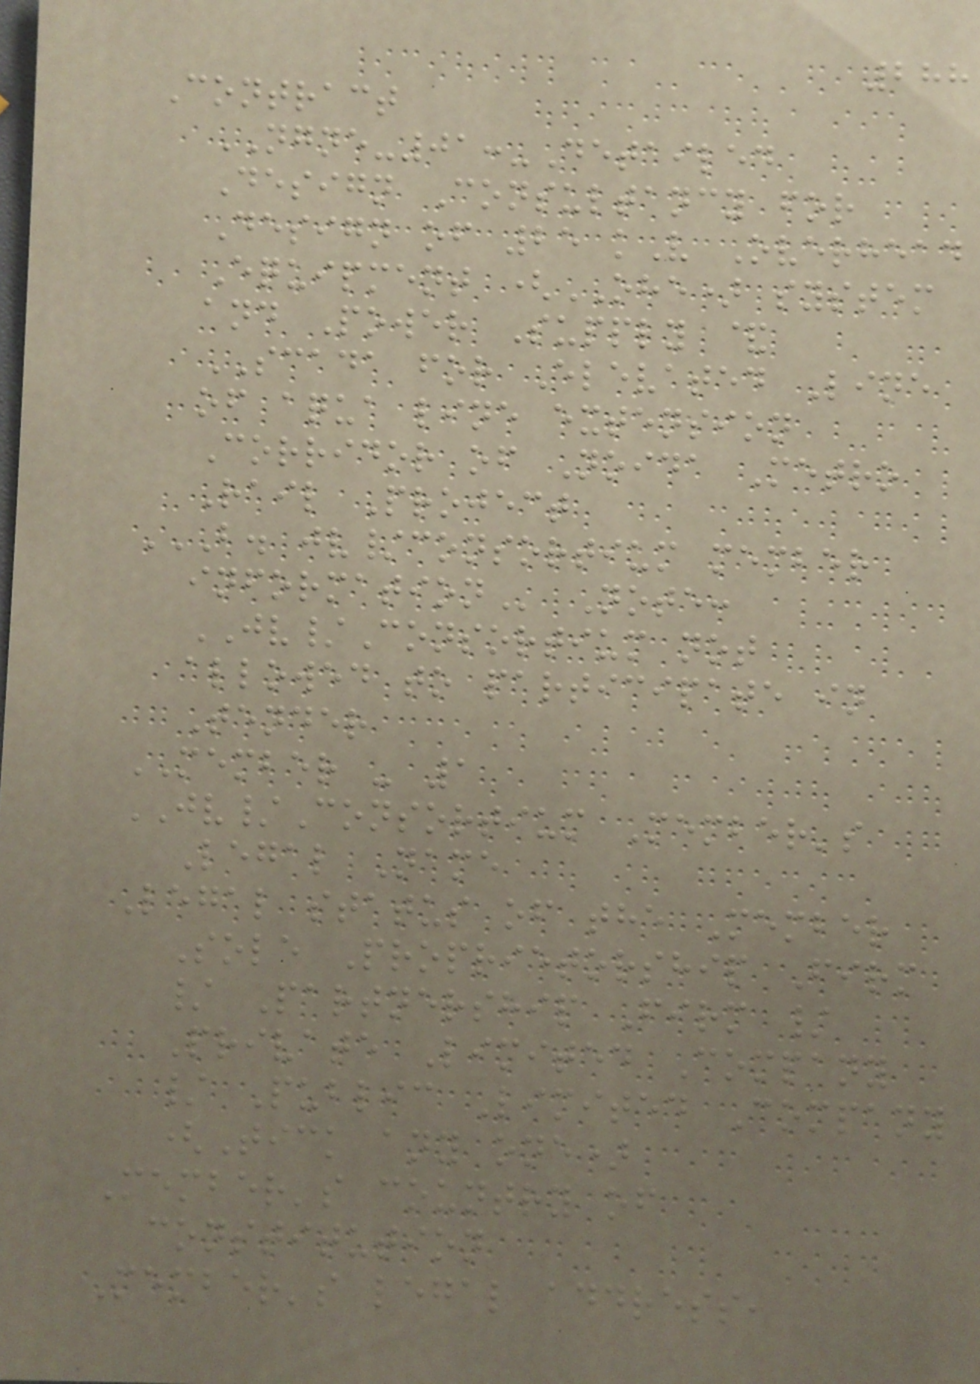288
Contract
NGNE-01:-Detailed
Design Consultancy for
Design of 25 kV Overhead
Equipment (OHE) system
and Power Supply &
SCADA for Elevated Line
of aqua line extension
Corridor of Noida Metro
Rail Project
B. JV/CONSORTIUM MEMBER
INFORMATION Note:
JV/Consortium not
allowed to participate in
Tender
MEMBER - 1
JV/Consortium Member's
Legal Name
Legal status of the Member
Sole Proprietorship Firm
/ Partnership Firm /
Private Limited Company
/ Public Limited Company
(Tick any one)
Member's country of
constitution
Member's legal address,
